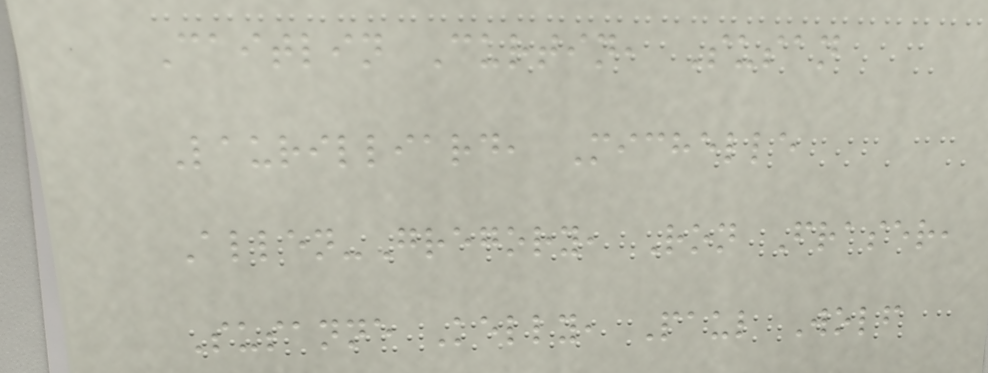Caitlin Curtin, Susan
Laurilliard, Michelle
Allen-Gregory, Ron Fraser,
Susanne Kelly, Paul Wolf
